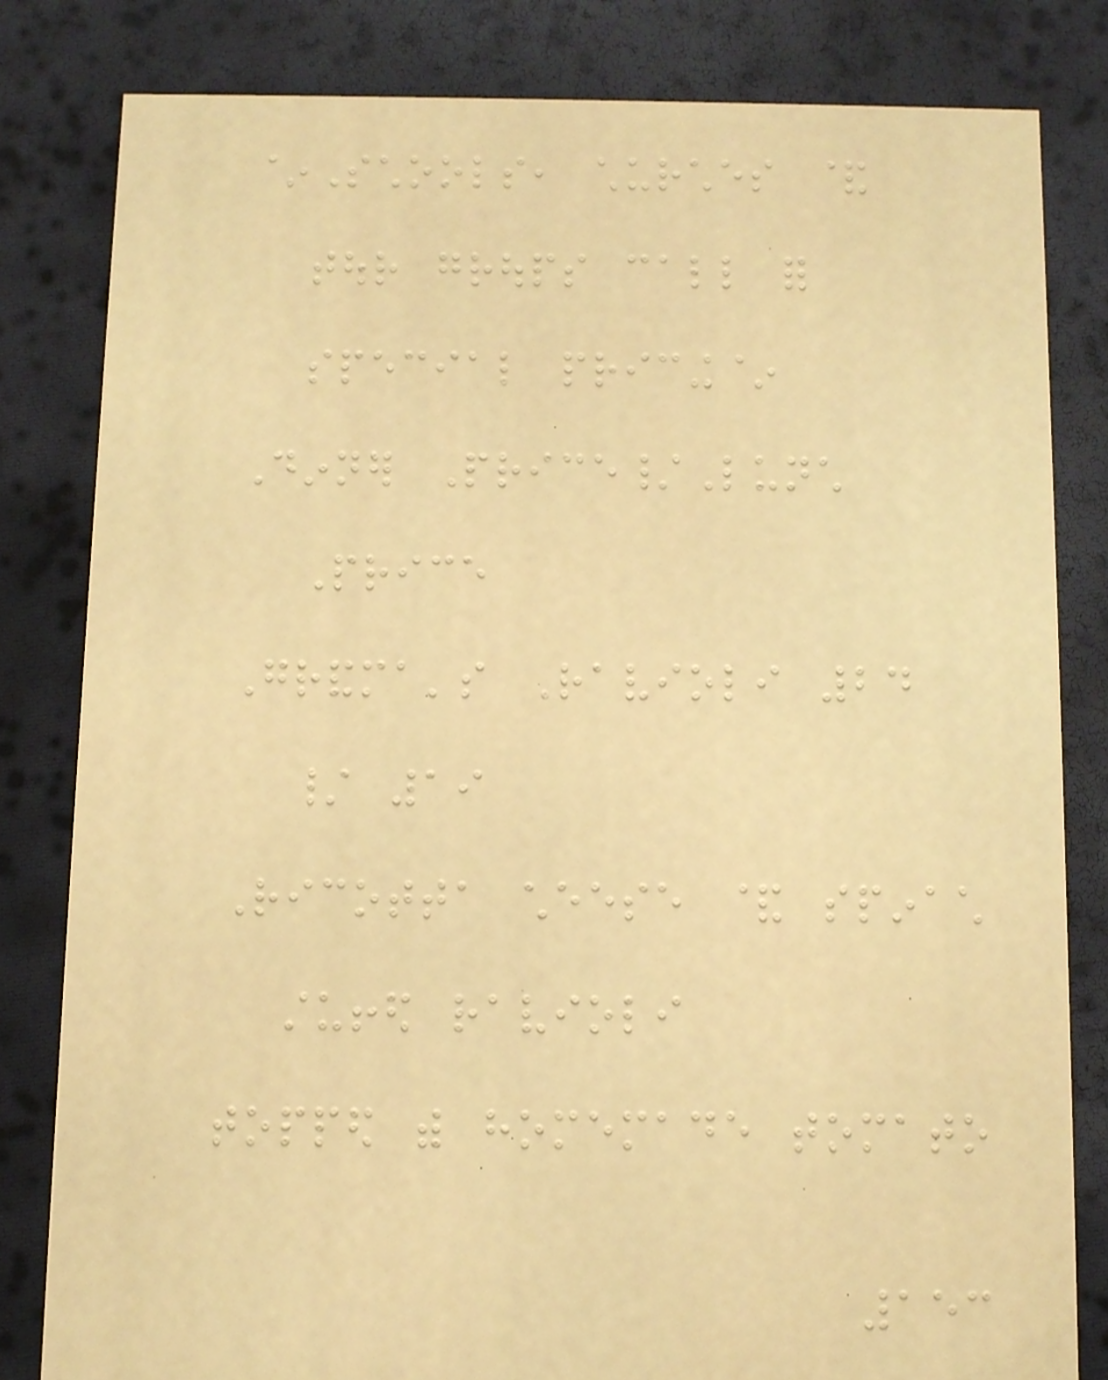~Schools, churches &
tour groups call for
special pricing~
Dinner Price/Lunch
Price
Grandma's Ravioli 24
/ 19
Ricotta cheese & spinach
stuffed ravioli
topped with homemade tomato
153
